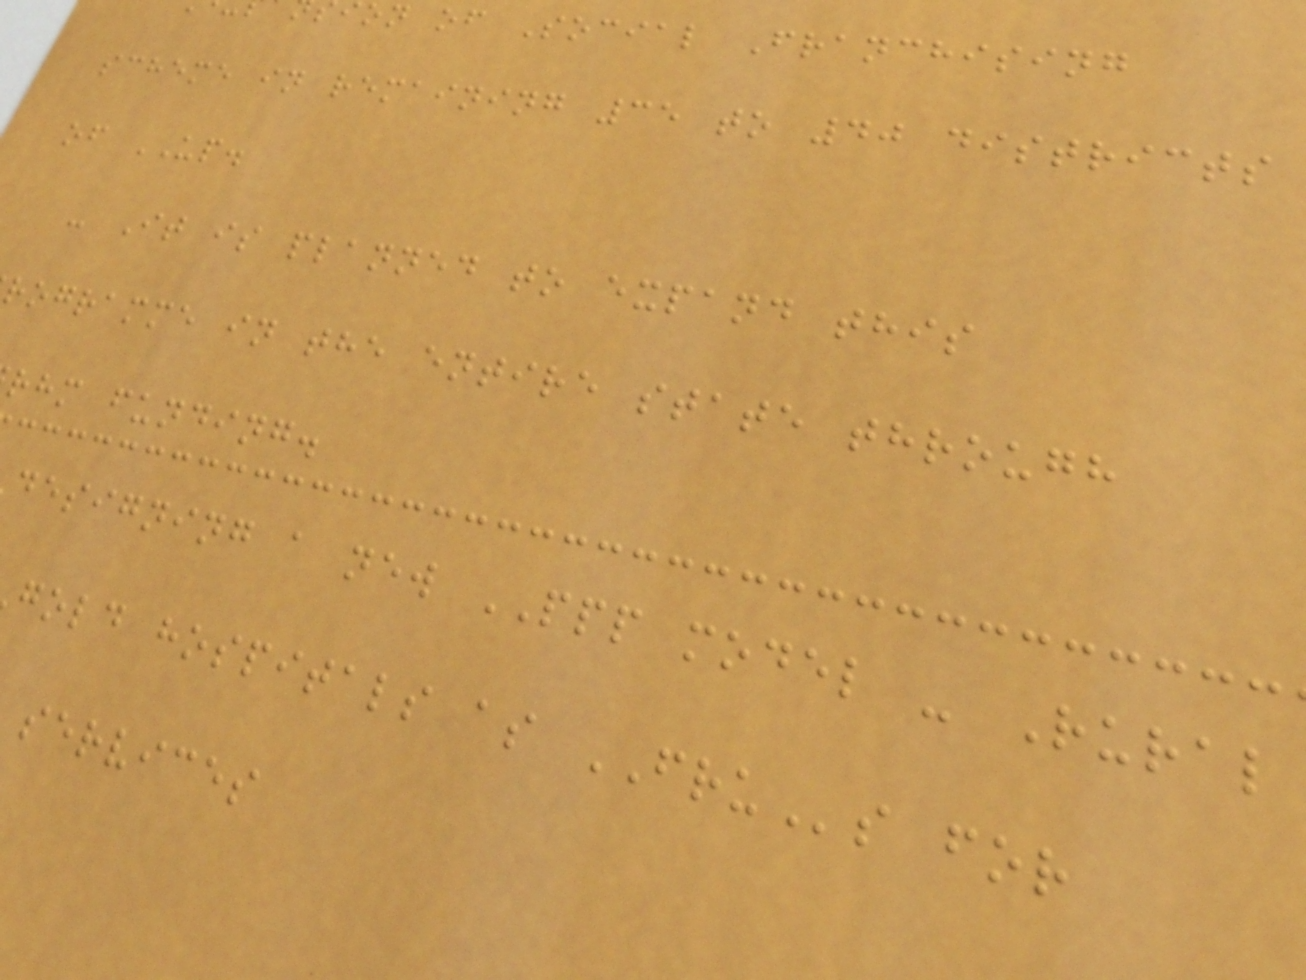ion of Social Franchising
scheme in remaining 35 to 40 districts
of UP.
- It is planned to expand this
rogramme in the entire state through
rhm funding.
designing a new PPP model - Rural
gold hospitals as FRUs for
services
